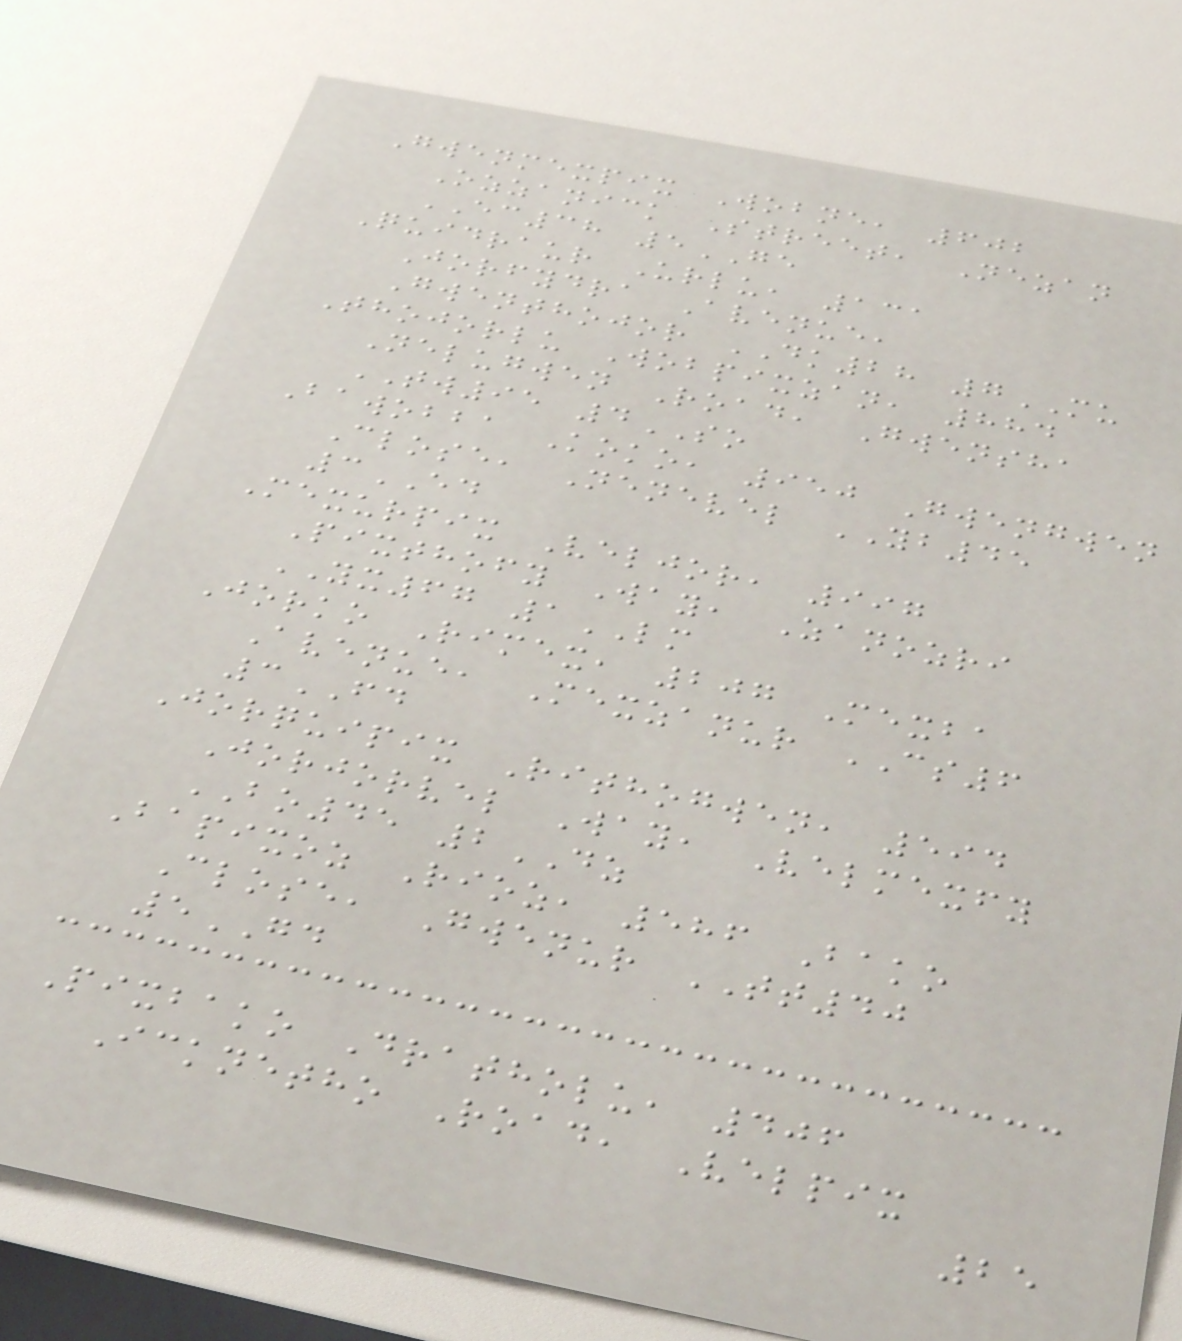Gwenmexpix Wobne, 602
Ozzanick Street, Nezan
EC38 5GE
Quidraur Urlu, 131
Jorfydra Avenue,
Gwenthojor DK28 7MU
Thojorlu Wobpixzan, 884
Nelugwen Road, Gwensha
TW95 4SO
Bawobba Koko, 950 Gwengwen
Close, Nenevel YB45
3ED
Mexurpix Veljor, 997
Pixthofy Way, Zanozri
YX67 1LM
Jorko Rimex, 207 Mexba
Avenue, Mexzanur CS6
3FD
Jorquipix Rithogwen, 594
Jorjorvel Way, Velmexfy
BO45 2DZ
Bapixoz Rioz, 586 Bako
Close, Gwenur TT40
5GD
Pixbako Dratholu, 406
Icknetho Road, Velpix
25
